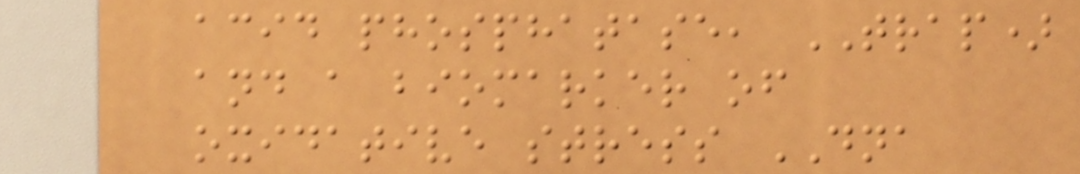acid phosphatase, TRAP)
and a biomarker of
oxidative stress DNA
